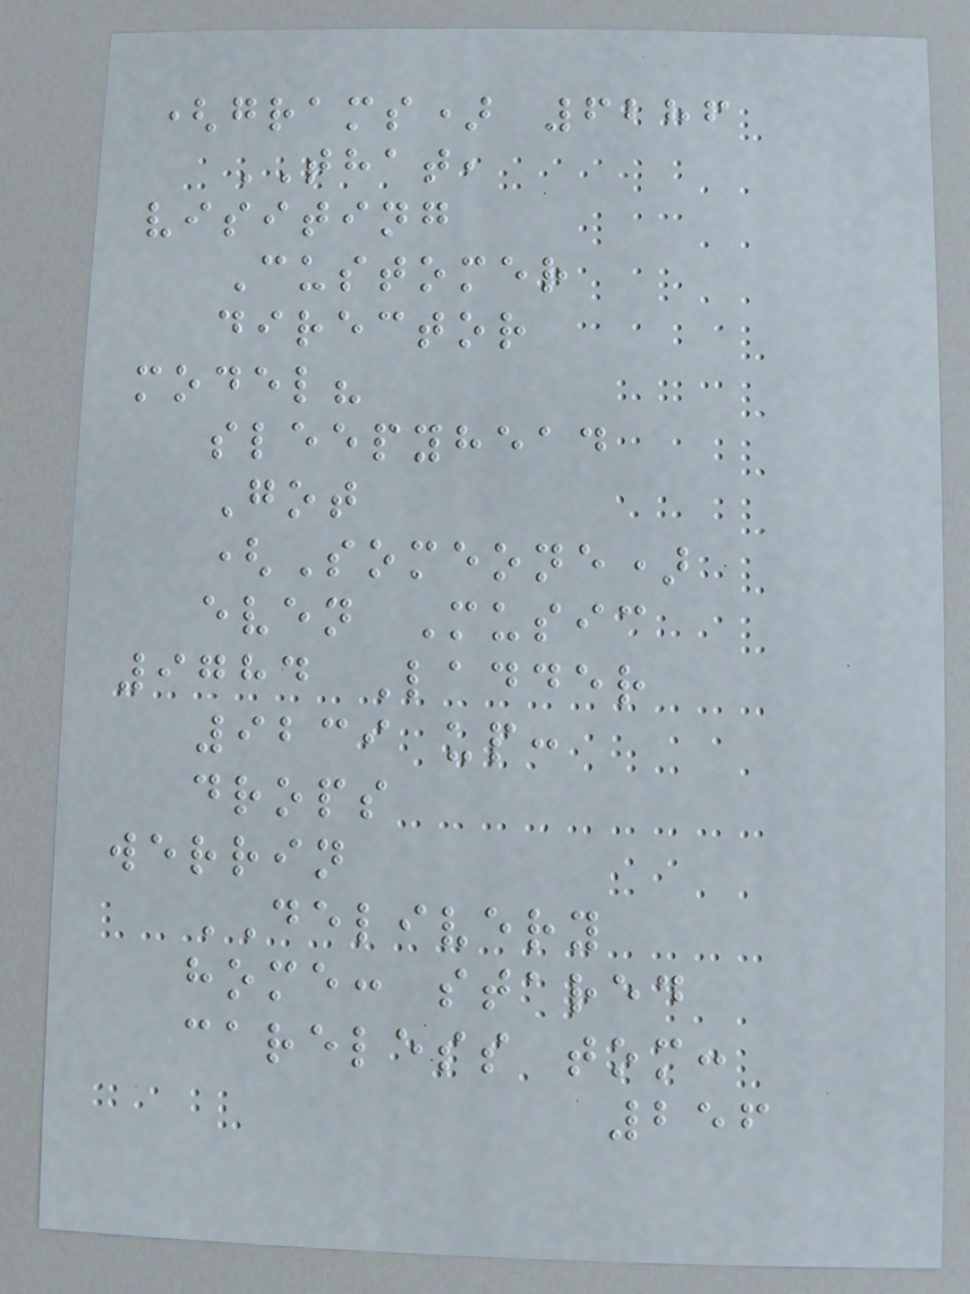(grams) 6286
THAT,
visiting
Customer
director
model?
sleepyhead
Got
(Someone)
even Music
9784 Ladder
9239 up:
drops
werrin
DELIVERY
home: stared
careless tom:
256
